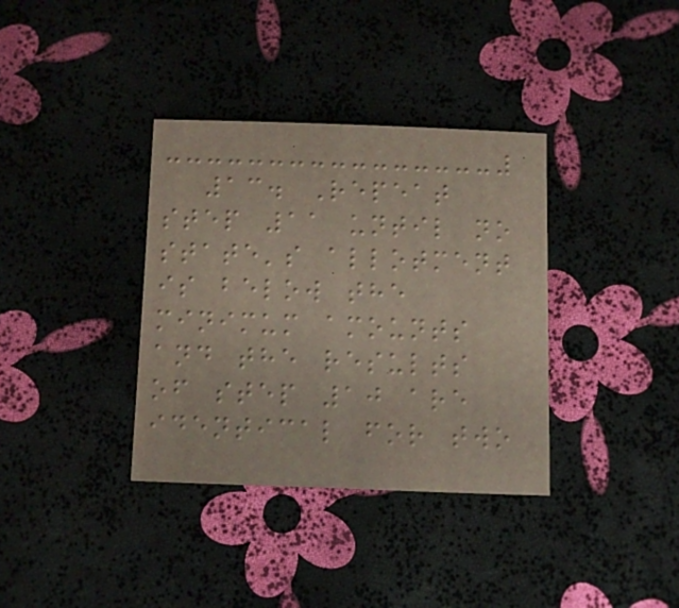13. Repeat
step 11 until no
state's allotment
is below the
minimum amounts
and the results
of step 10 are
identical for two
